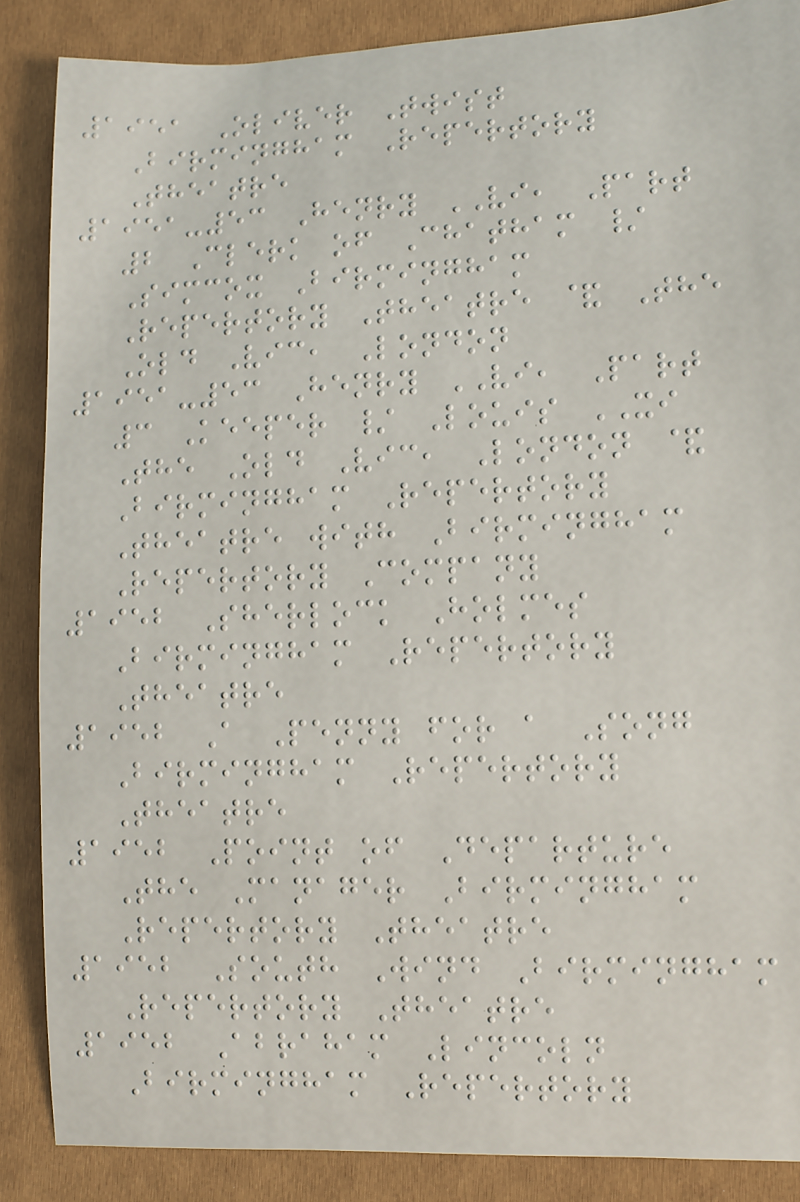1951 Oliver Twist
Birmingham Repertory
Theatre
1951-53 Henry VI, Part
2 Clerk of Chatham /
Simcox Birmingham
Repertory Theatre & The
Old Vic, London
1951-53 Henry VI, Part
3 Keeper / Louis XI
The Old Vic, London &
Birmingham Repertory
Theatre with Birmingham
Repertory Company
1952 Sherlock Holmes
Birmingham Repertory
Theatre
1952 A Penny for a Song
Birmingham Repertory
Theatre
1952 Point of Departure
The Manager Birmingham
Repertory Theatre
1952 South Wind Birmingham
Repertory Theatre
1952 Abraham Lincoln
Birmingham Repertory
